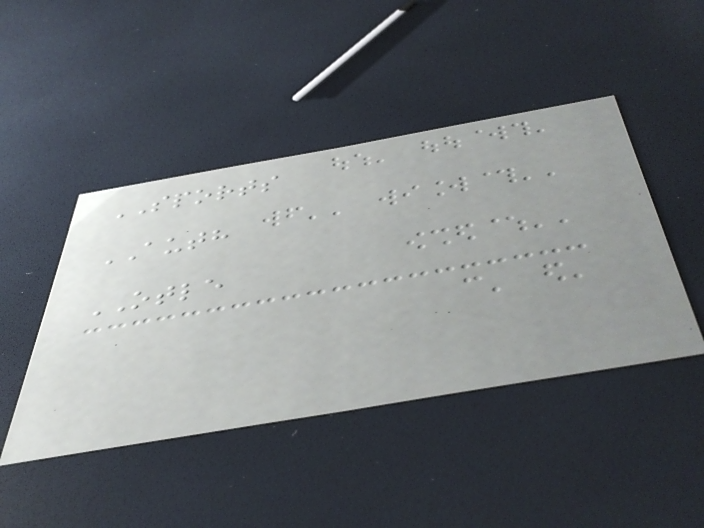SPORTS
AUTH
OTLE
